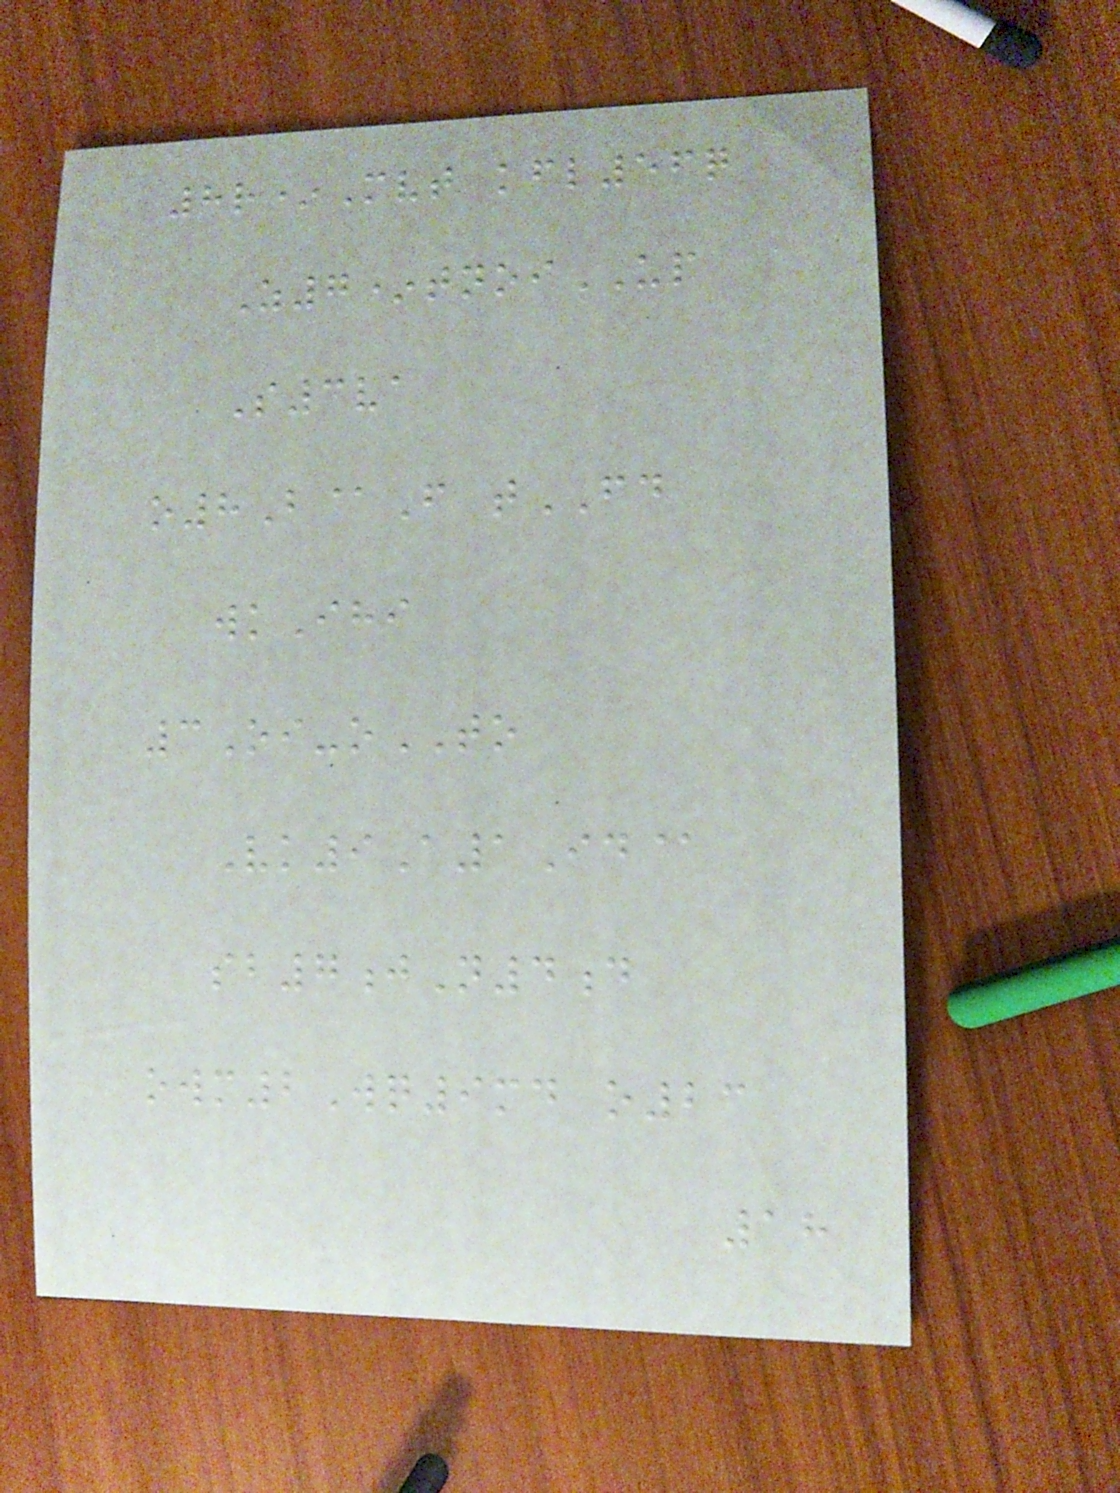8r*Mvt kfl56q
Z7*tnoiUP
S3va
o8B@F tFD
wkIhi
3Oi-oTO
Vk9A1Id@
sb7jN4d
owm2Wq9md o23
18
